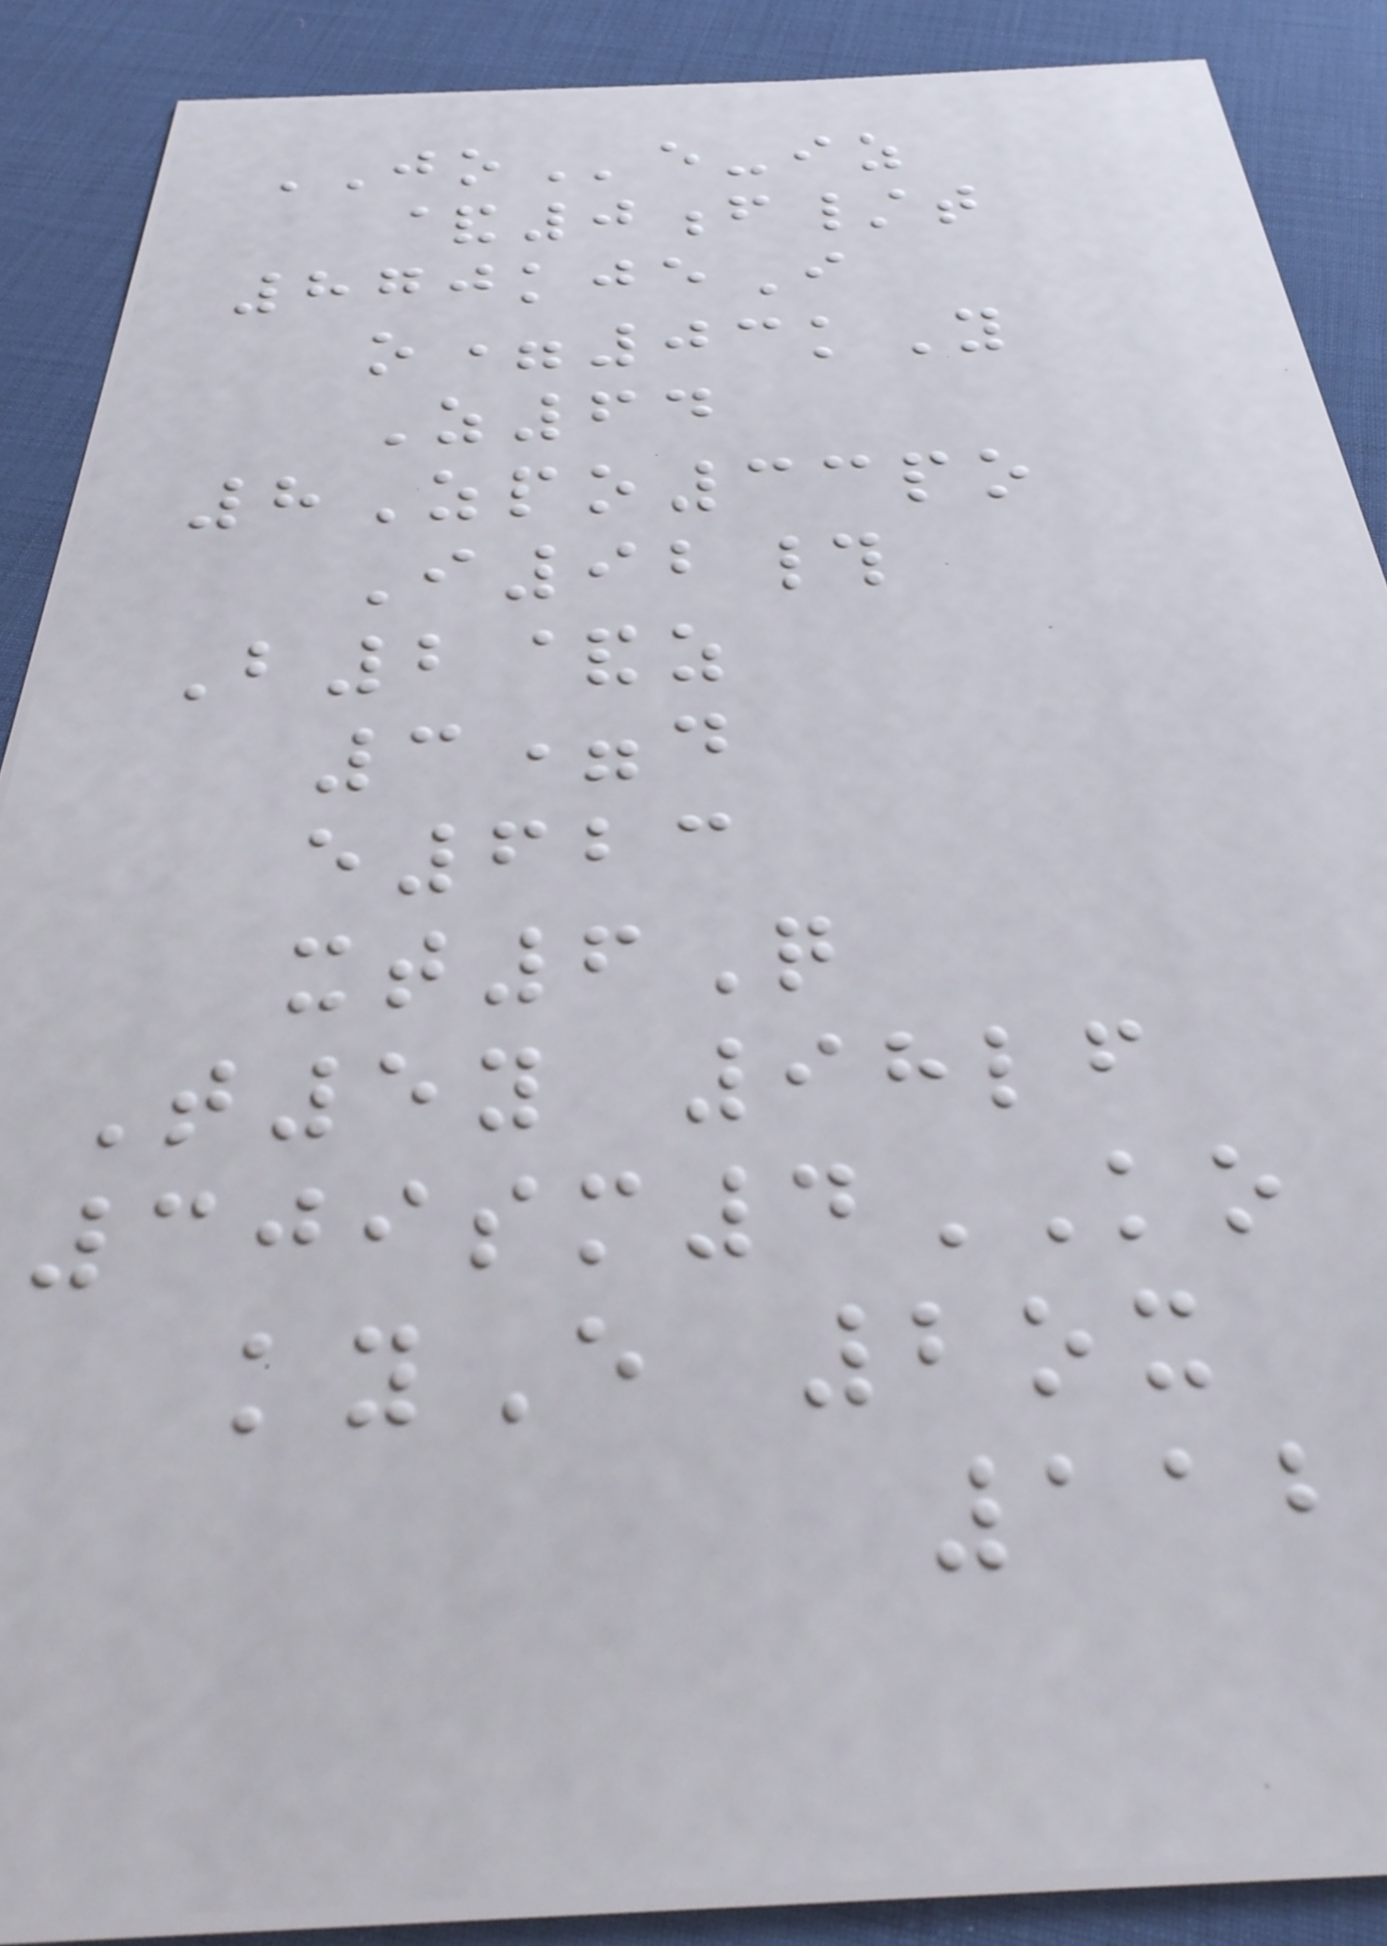JOe-iz
&0f/t
870kjeI
o=03kY
Z64
8Zpo33po
I92#
B2&z
3=d
e623
xt6Q
T5y 98lf
309sm4KO
kyE 2ox
112
